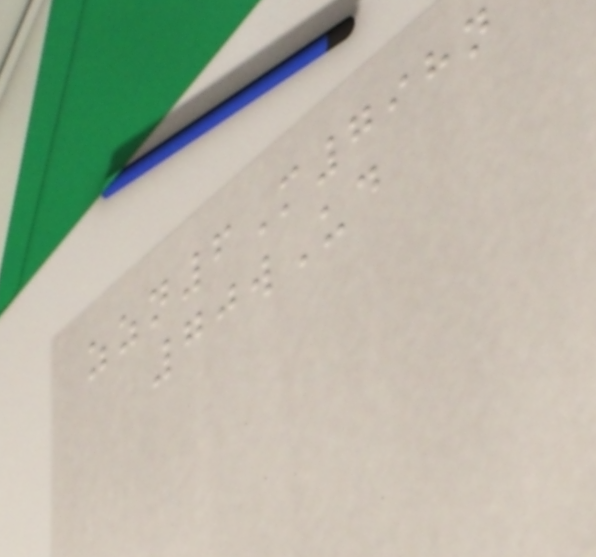zzn6M798n
70wUd
